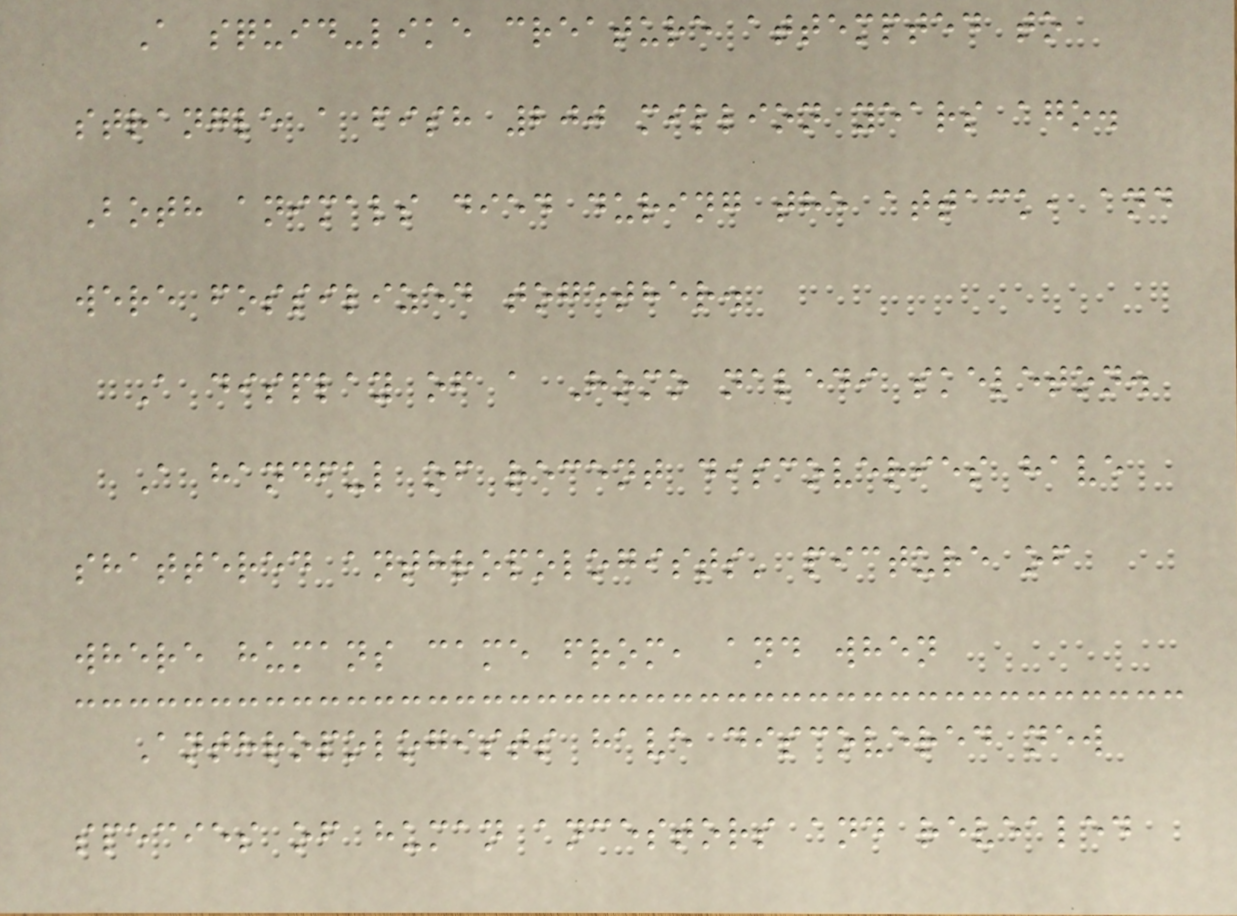A squid-like creature attempted to
strangle a fish 200 million years ago.
Both animals died during the attack, and
were fossilized together.
A display of a Homo naledi skeleton.
A handful of recent discoveries have
shattered anthropologists' picture of
where humans came from, and when
Anthropologists have discovered new
species of human ancestors and revealed
